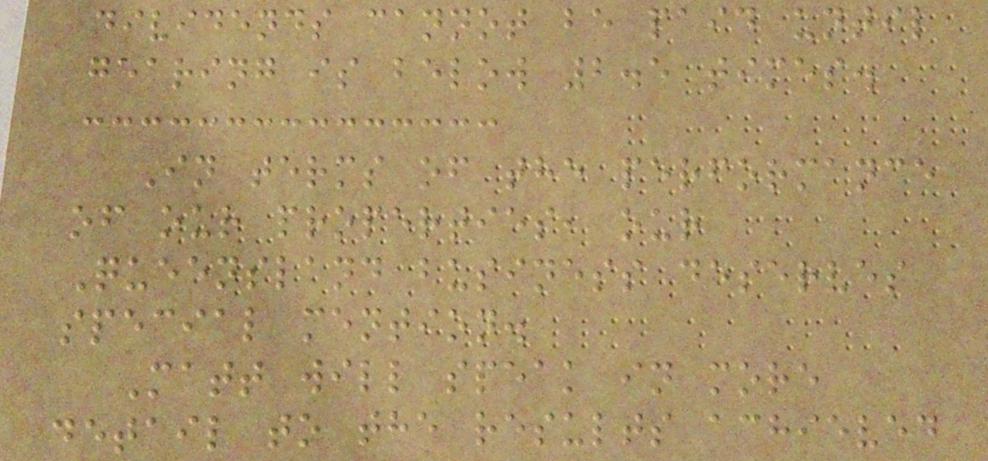dividends cannot be paid until
gearing is below 2.5 times.
In terms of the performance
of our properties, our
Queensland business deserves
special mention.
Matt will speak in more
detail to the results achieved
